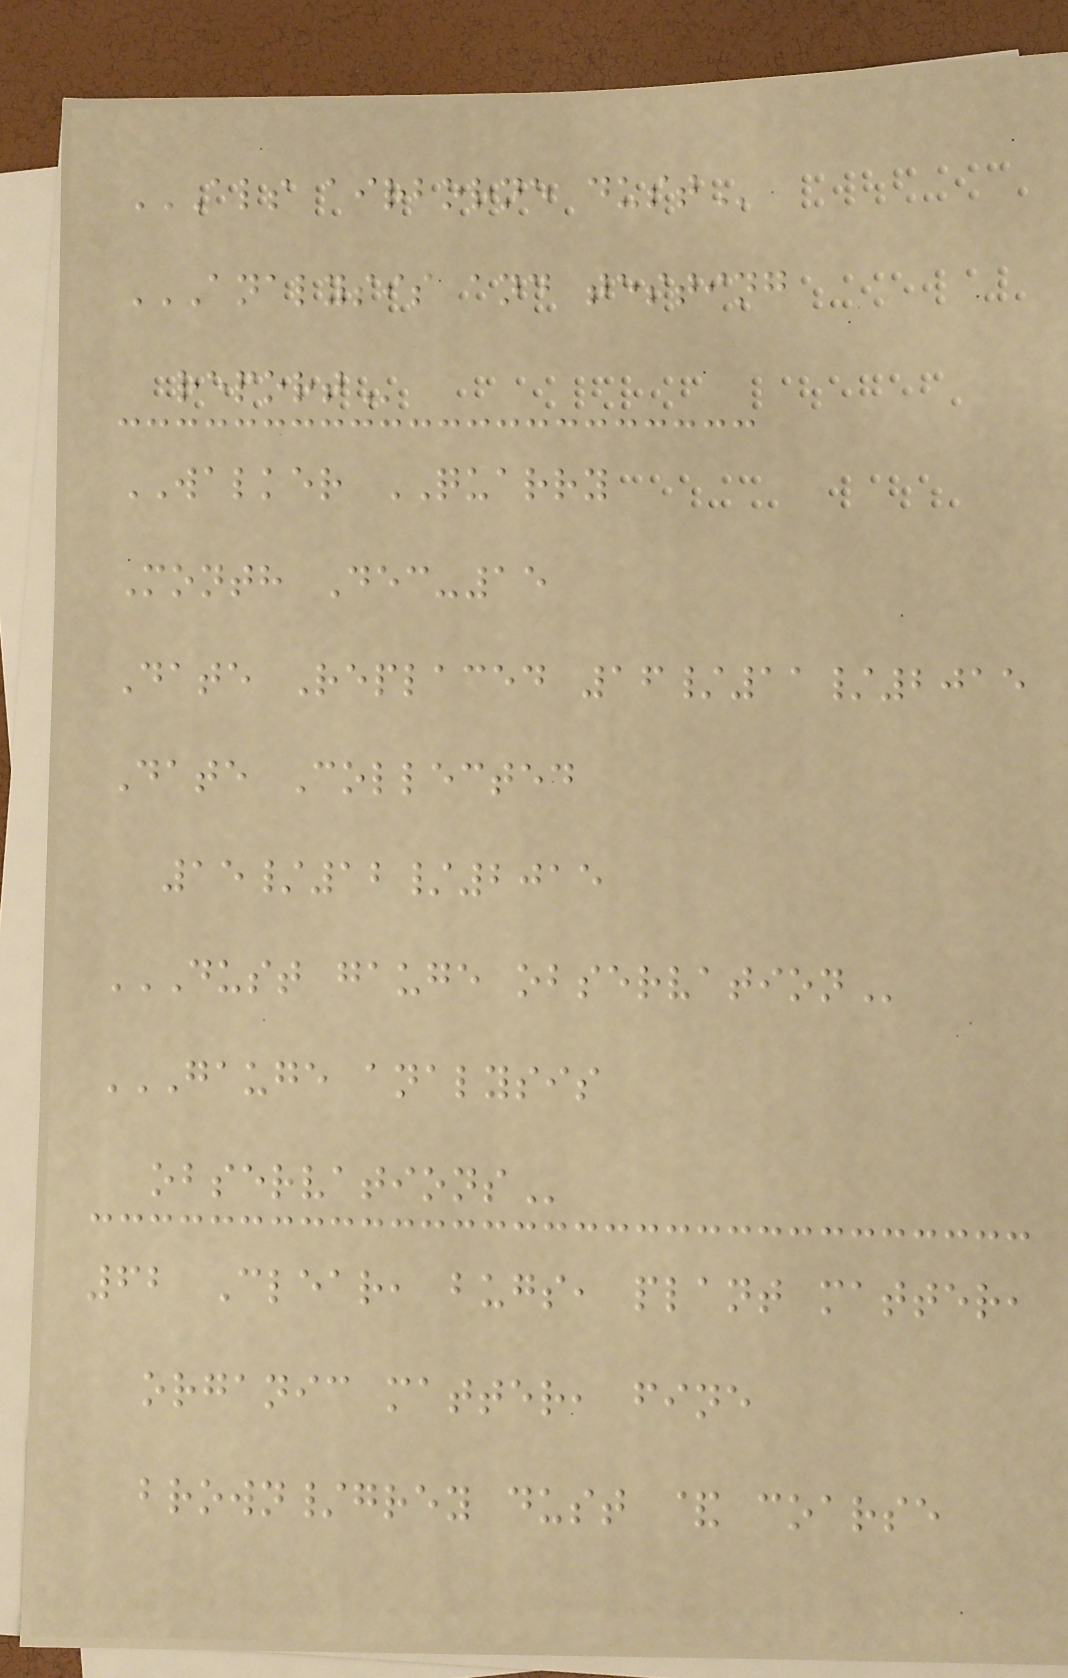ALS AIRBORNE DUST
ANALYSIS AND TESTING
REPORT
WALKER QUARRY
Month Dec-15
Date Replaced 16/11/2015
Date Collected
15/12/2015
DUST GAUGE OBSERVATION
GAUGE ANALYSIS
OBSERVATIONS
62 Clear, bugs, plant matter,
organic matter, fine
brown/grey dust & coarse
